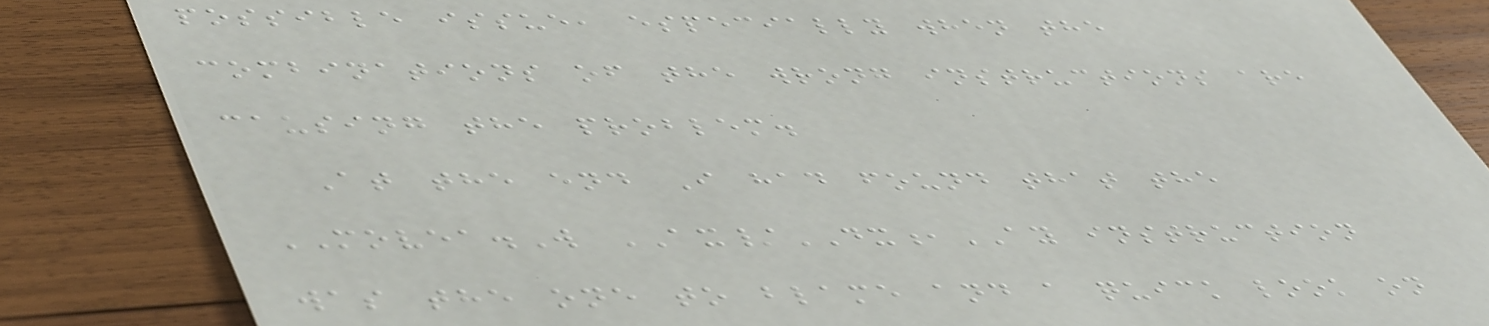possible issue, especially when the
combinations of the wrong instructions are
causing the problem.
At the end I had found that the
MOVEA.W AX/DX,AY instruction
was the one to blame and a quick look on
